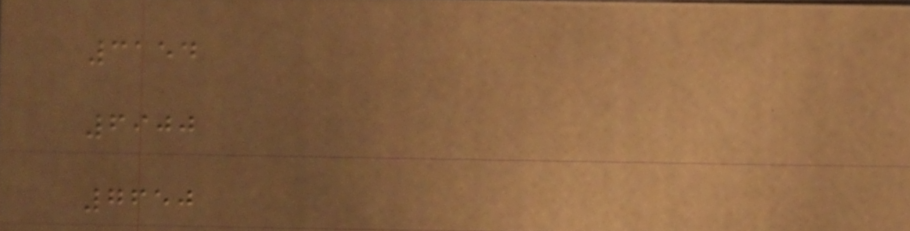3154
6900
7650
